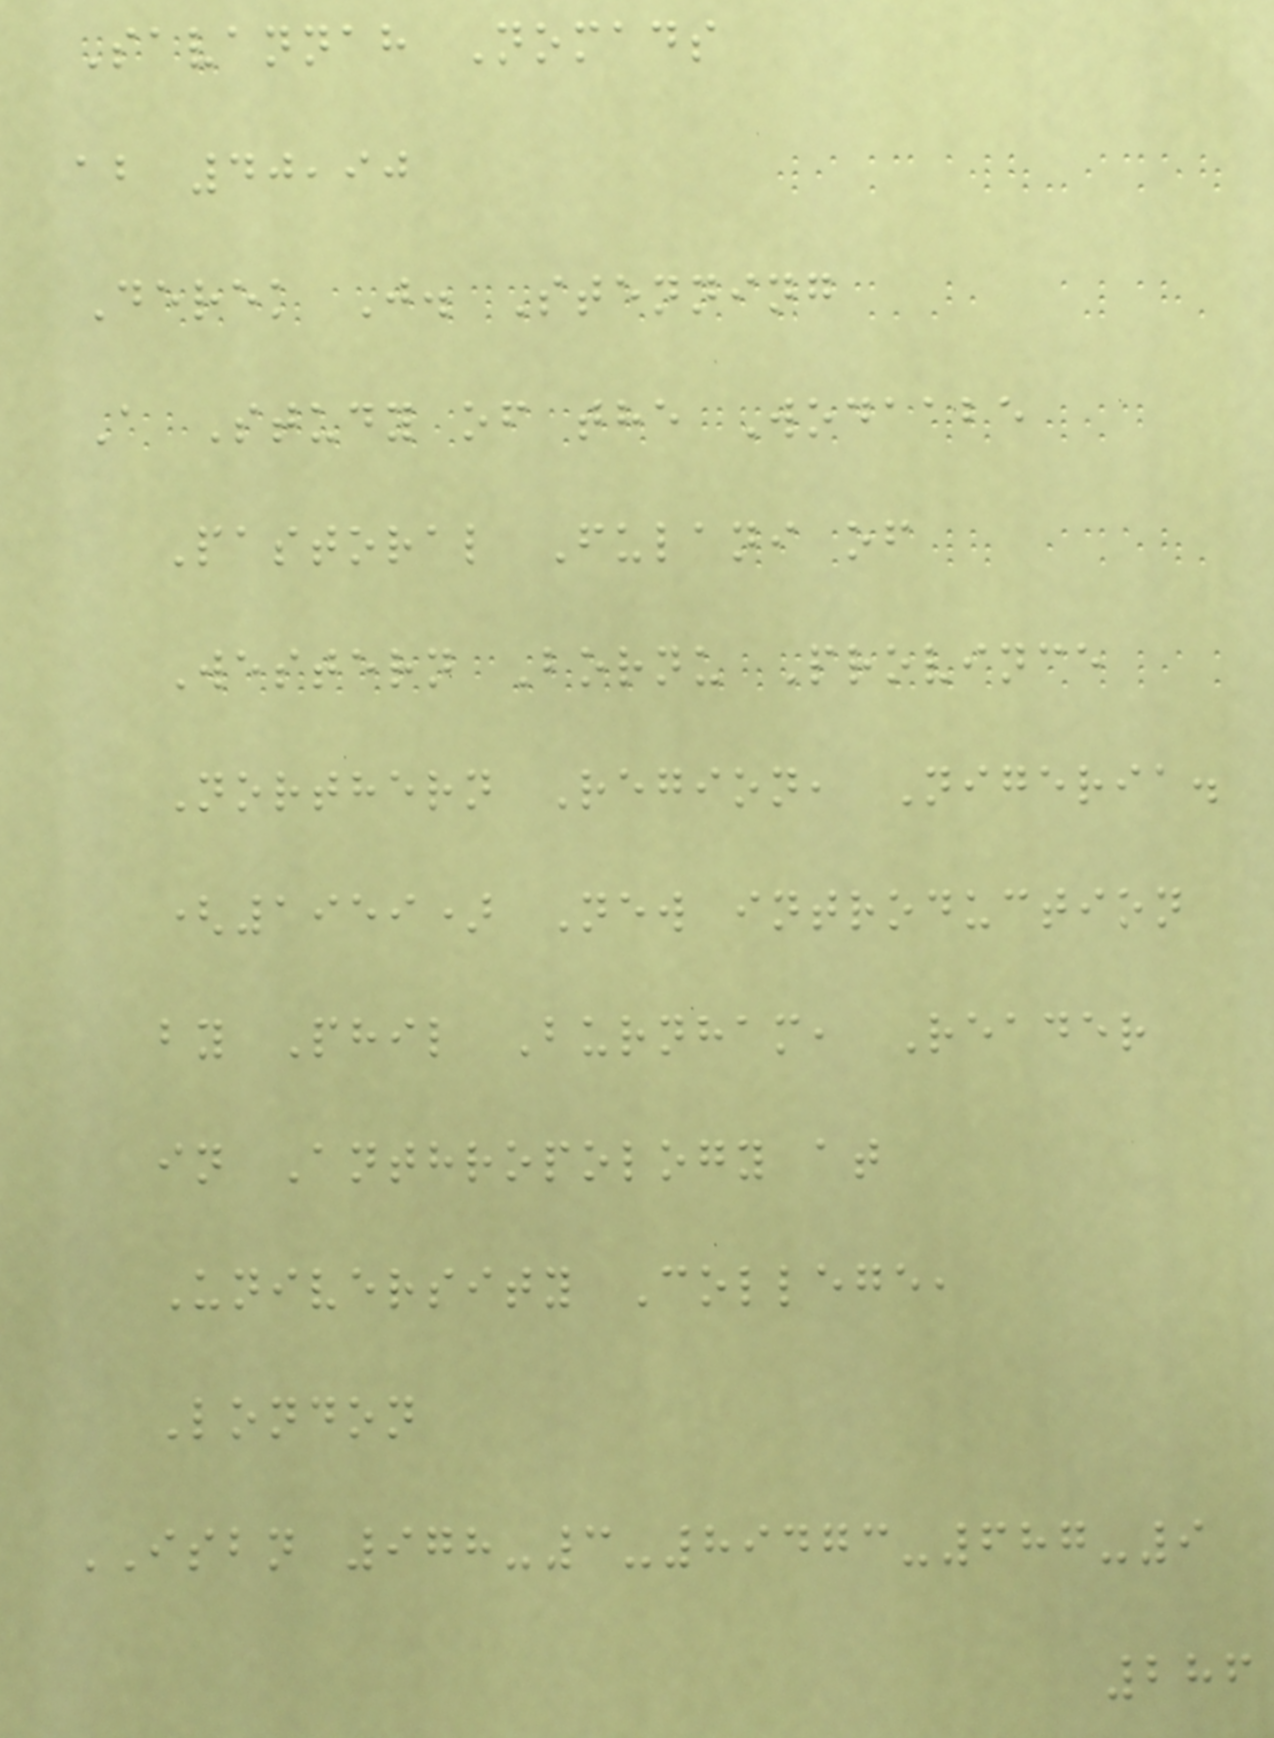Savannah Nomads
ab 40,90
Derek J. Stenning
A Study of the Wodaabe
Pastoral Fulani of
Western Bornu Province
Northern Region, Nigeria.
(1959) New introduction
by Phil Burnham, Reader
in Anthropology at
University College,
London
ISBN 978-3-89473-687-9
286
